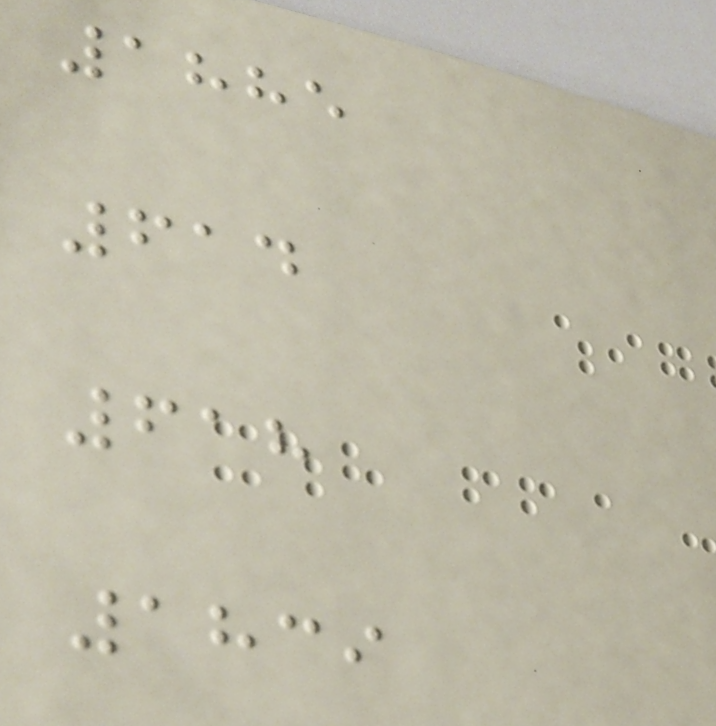1885
614
618
1839
